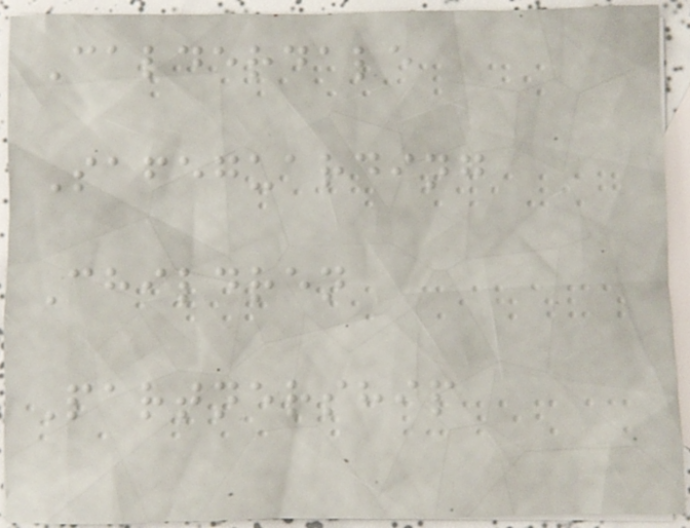Calderdale
Safeguarding
Children
Partnership
